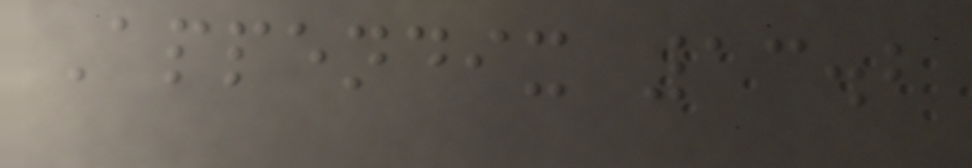Appendix 13.2
